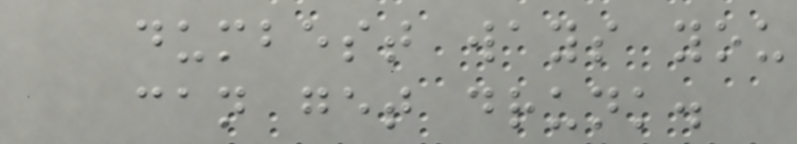dumbest ways you
can get drunk.
